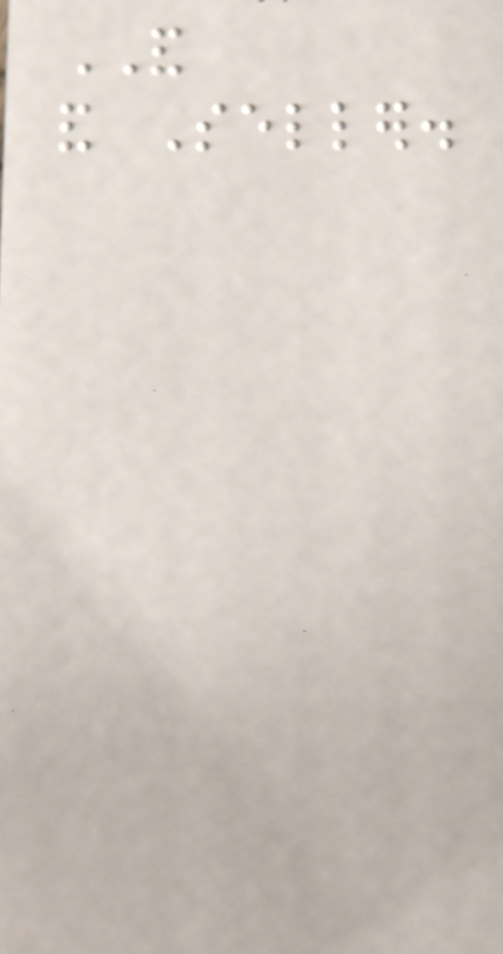AND
and Seller.
